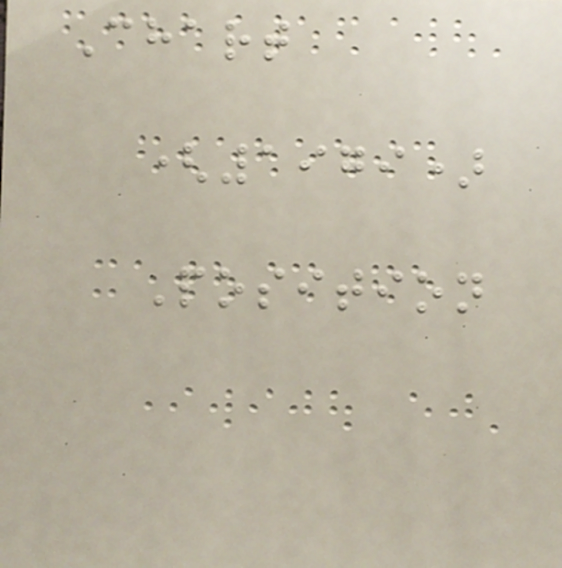Chart
(1979)
Position
